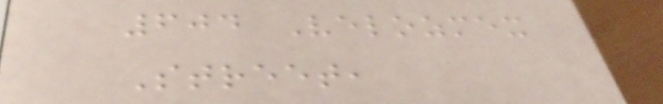604 Velozmex
Street,
